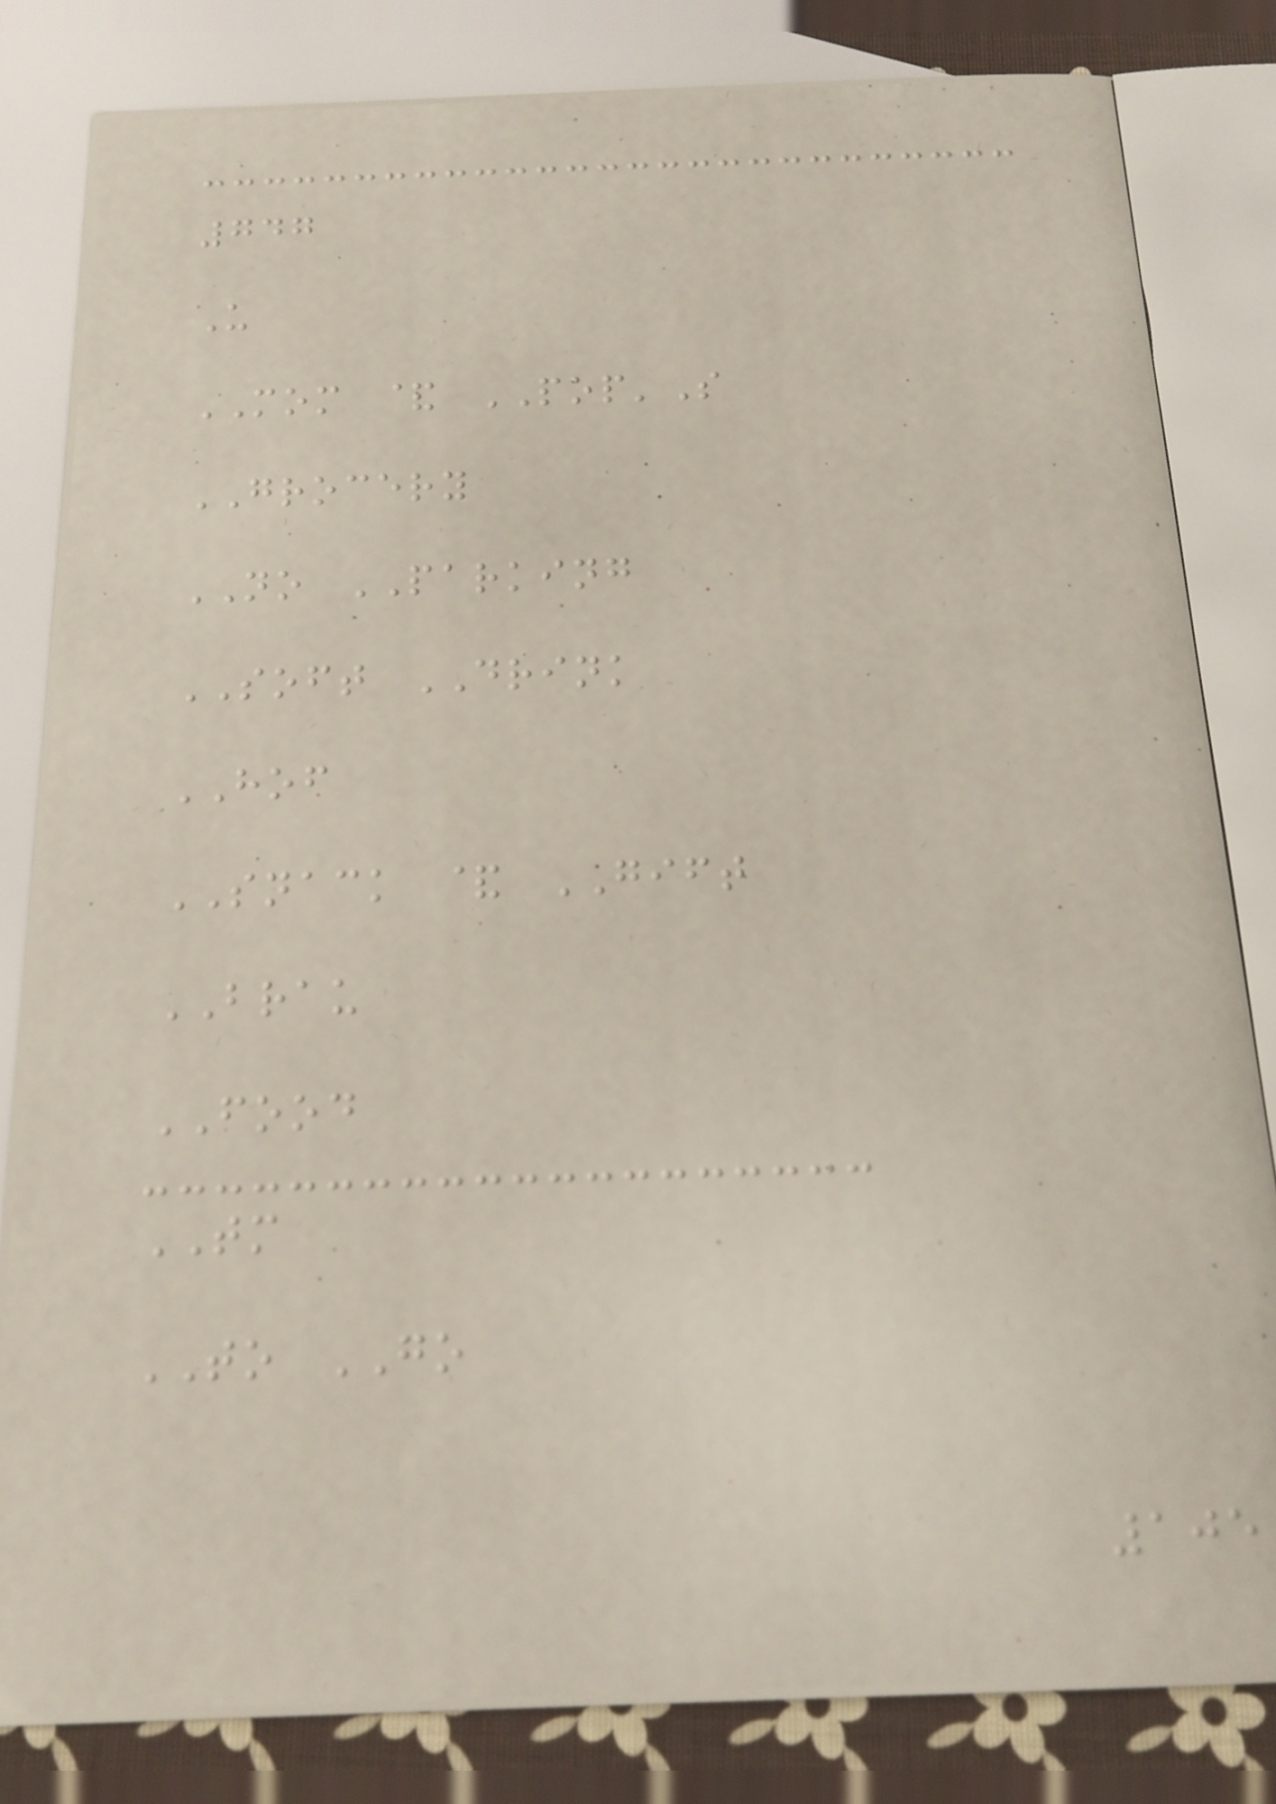747
U
MOM & POP'S
GROCERY
NO PARKING
SOFT DRINK
HOF
SNACK & GIFT
BRAU
FOOD
TM
TO GO
105
